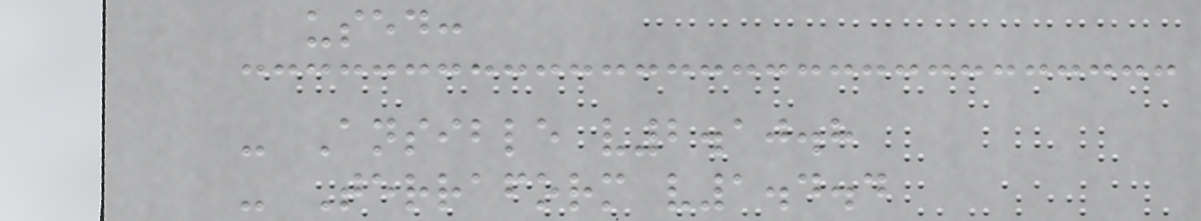used:
- Ansible v2.10.8
- Terraform v1.4.4
